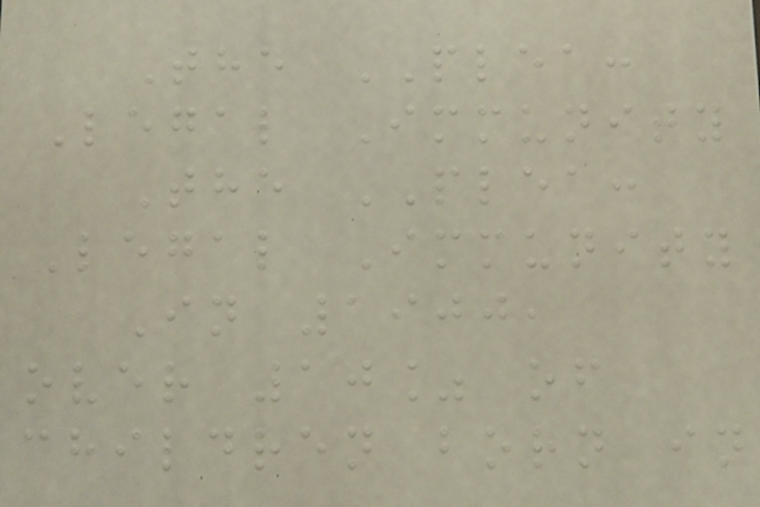The PLEA:
Legal Immunity
The PLEA:
Legal Immunity
In 1900,
over 10% of
children born in
